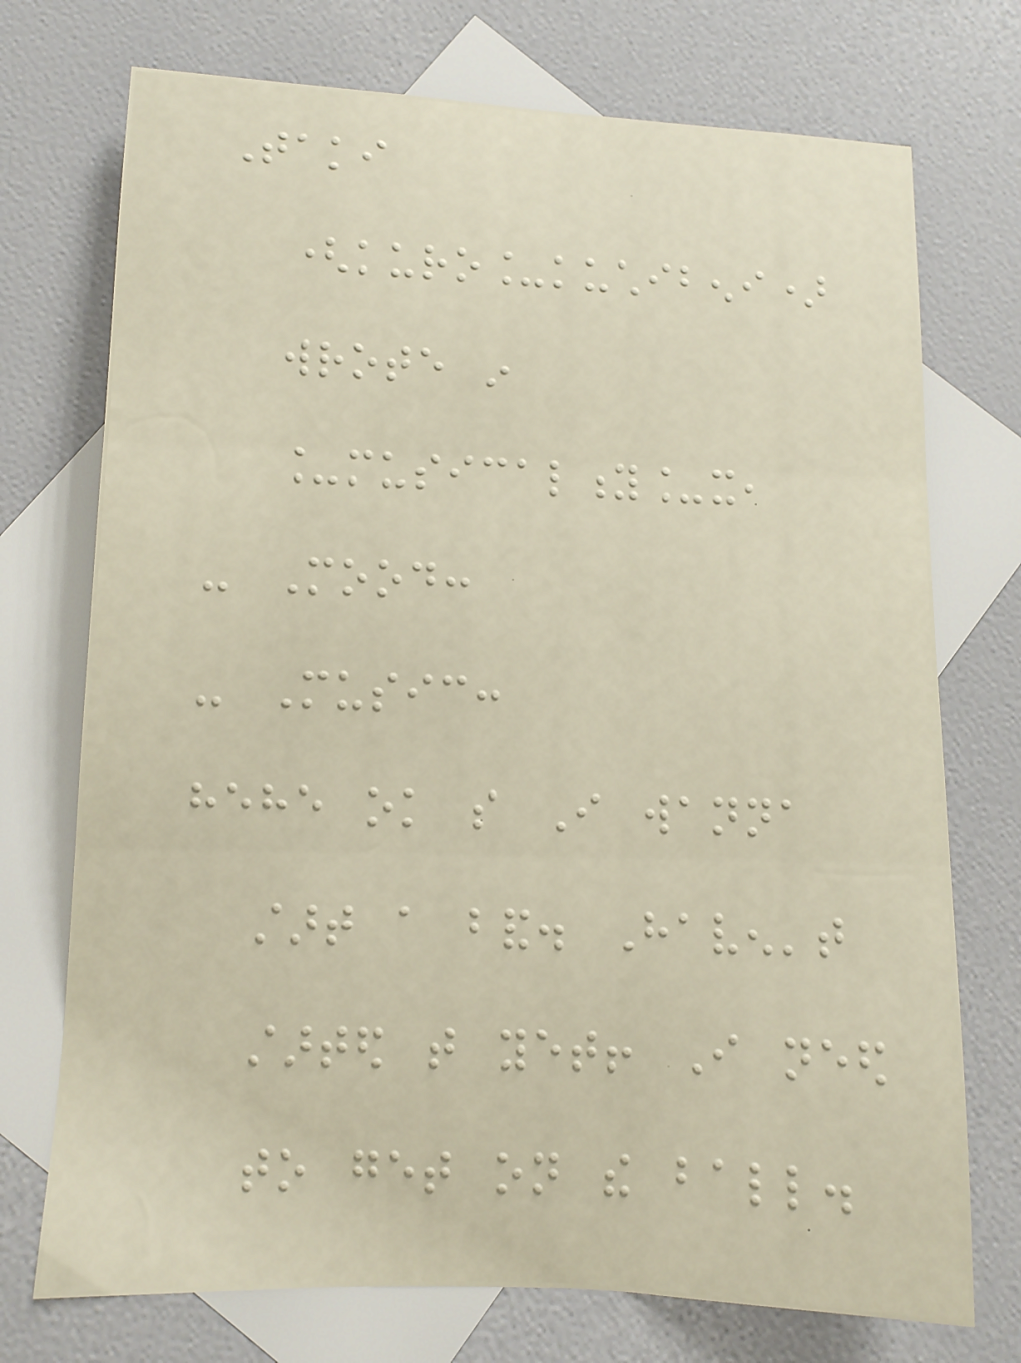Taki
(kuro_kuchibeni)
wrote in
_musicality_x,
- Mood:
- Music:
hehe ok so I wanna
start a band. Haven't
started that yet! I need
to get on the ball.
